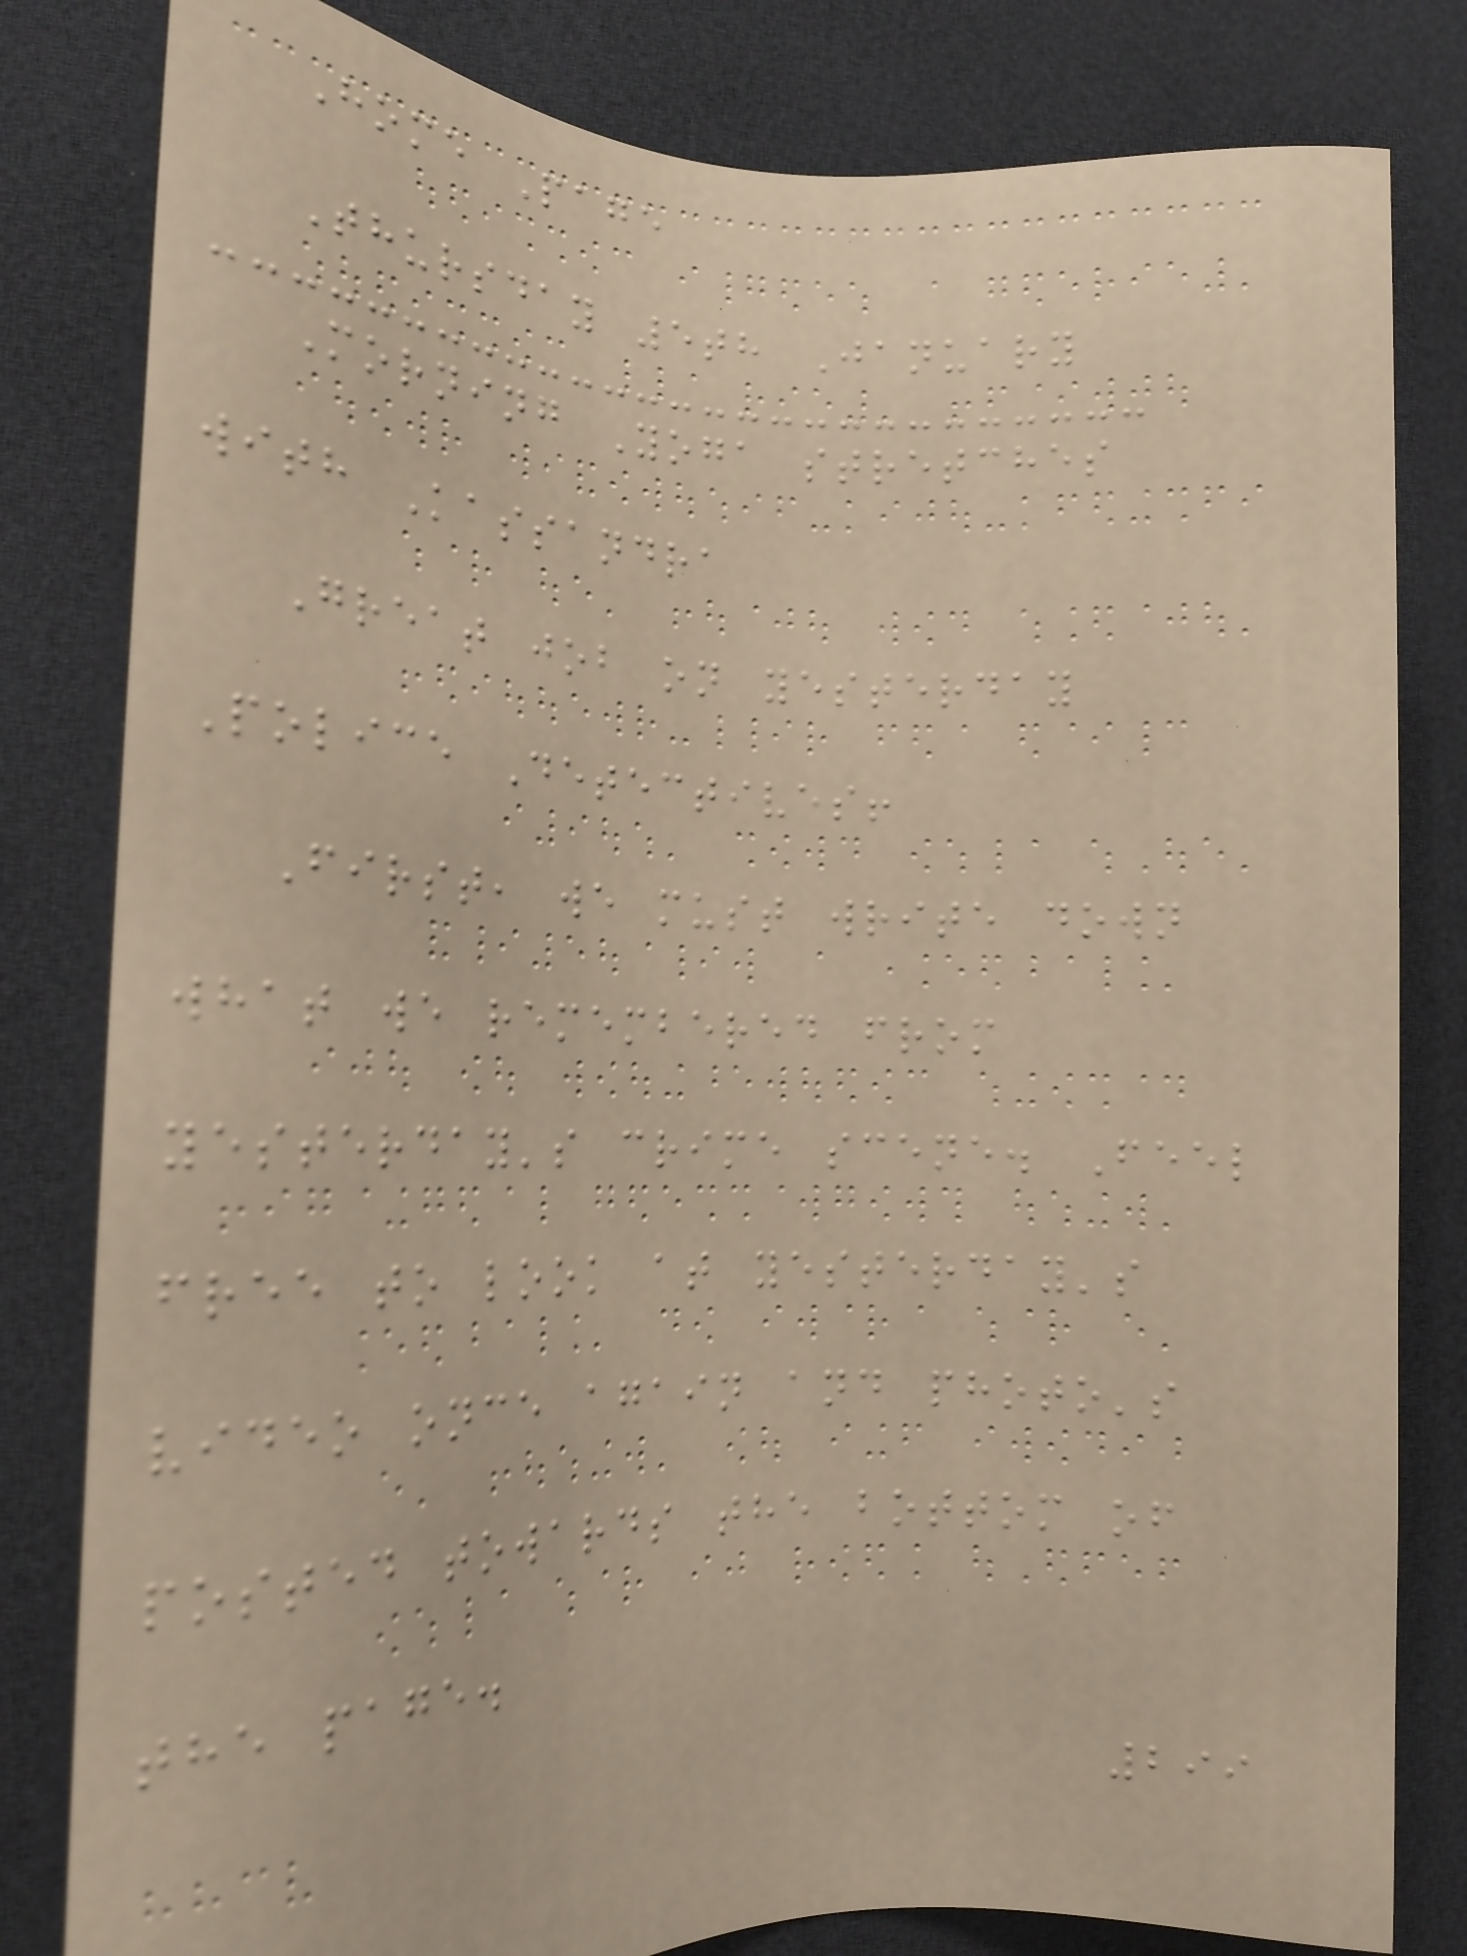Home Page
Thursday 5th January
Morning Yoga stretches
with Kassandra
Great job on yesterday
Police Detectives!
First, we must write down
what we remembered from
yesterday's crime scene. Feel
free to look at yesterday's
video once again and photo's
posted towards the bottom of
the page.
299
